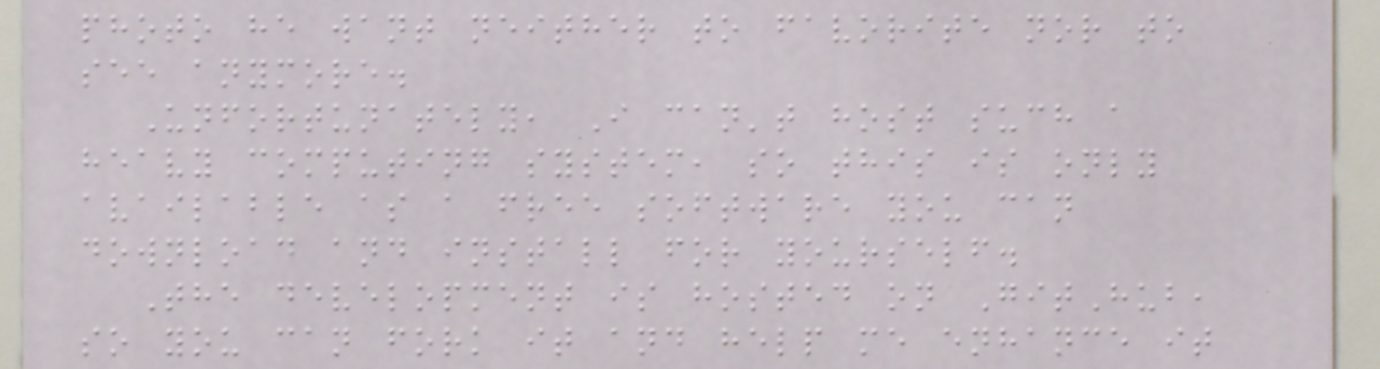photo he want neither to favorite nor to
see anymore.
Unfortunately, I can't host such a
heavy computing system, so this is only
available as a free software you can
download and install for yourself.
The development is hosted on GitHub,
so you can fork it and help me enhance it
